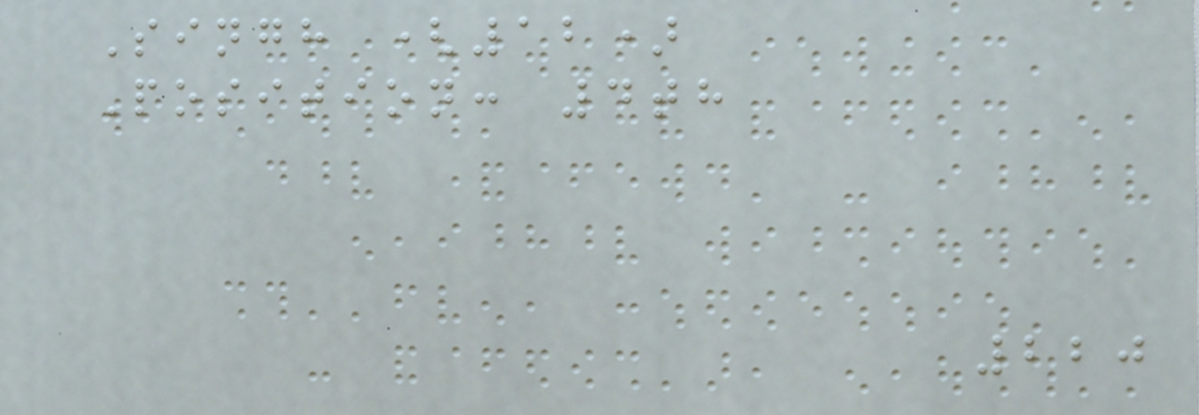Singh (12)
Position: 4th
220
